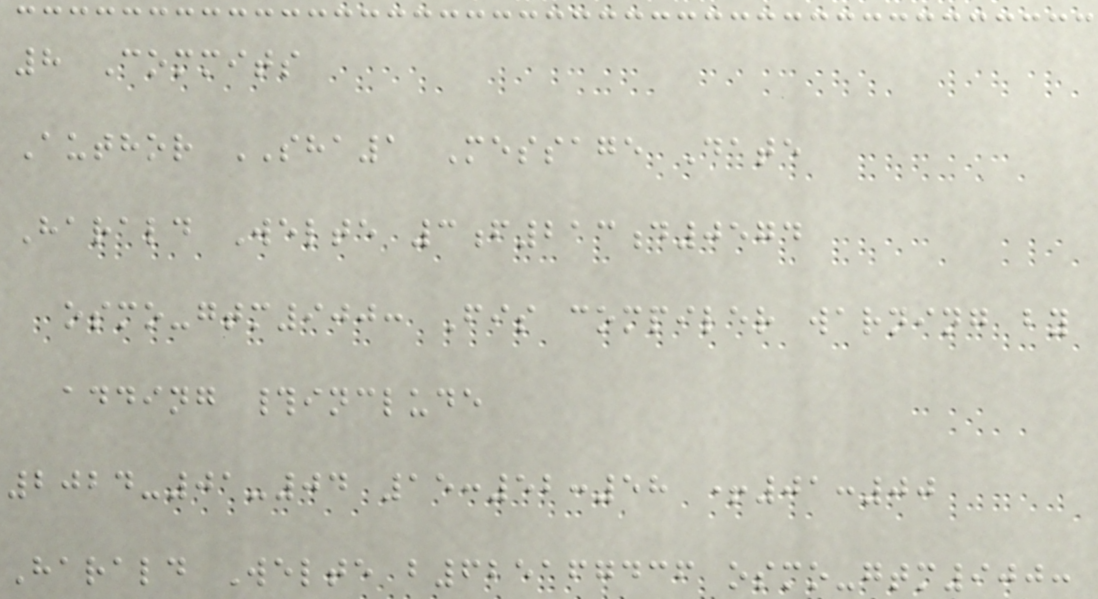8 Commits
Author SHA1 Message Date
Harald Welte 3f213d0574
osmo-gtm900: Fis compiler warning by
adding #include
2024-01-04 15:52:58 +01:00
Harald Welte b625167436 osmo-gtm900:
